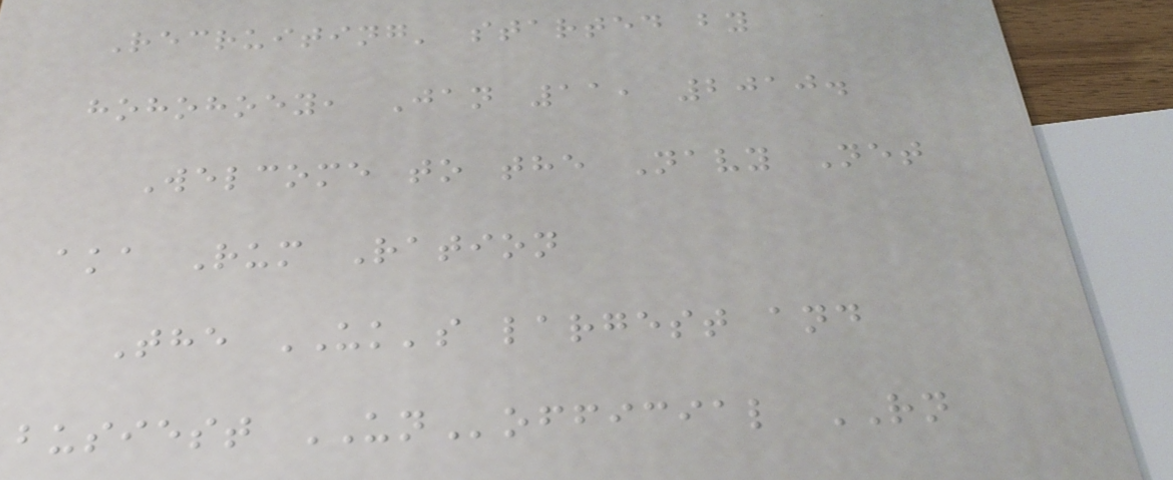Recruiting' started by
hohohoey, Jan 11, 2010.
Welcome to the Navy Net
aka Rum Ration
The UK's largest and
busiest UNofficial RN
